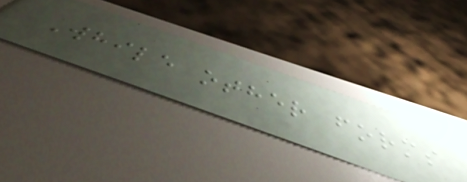While other forms
